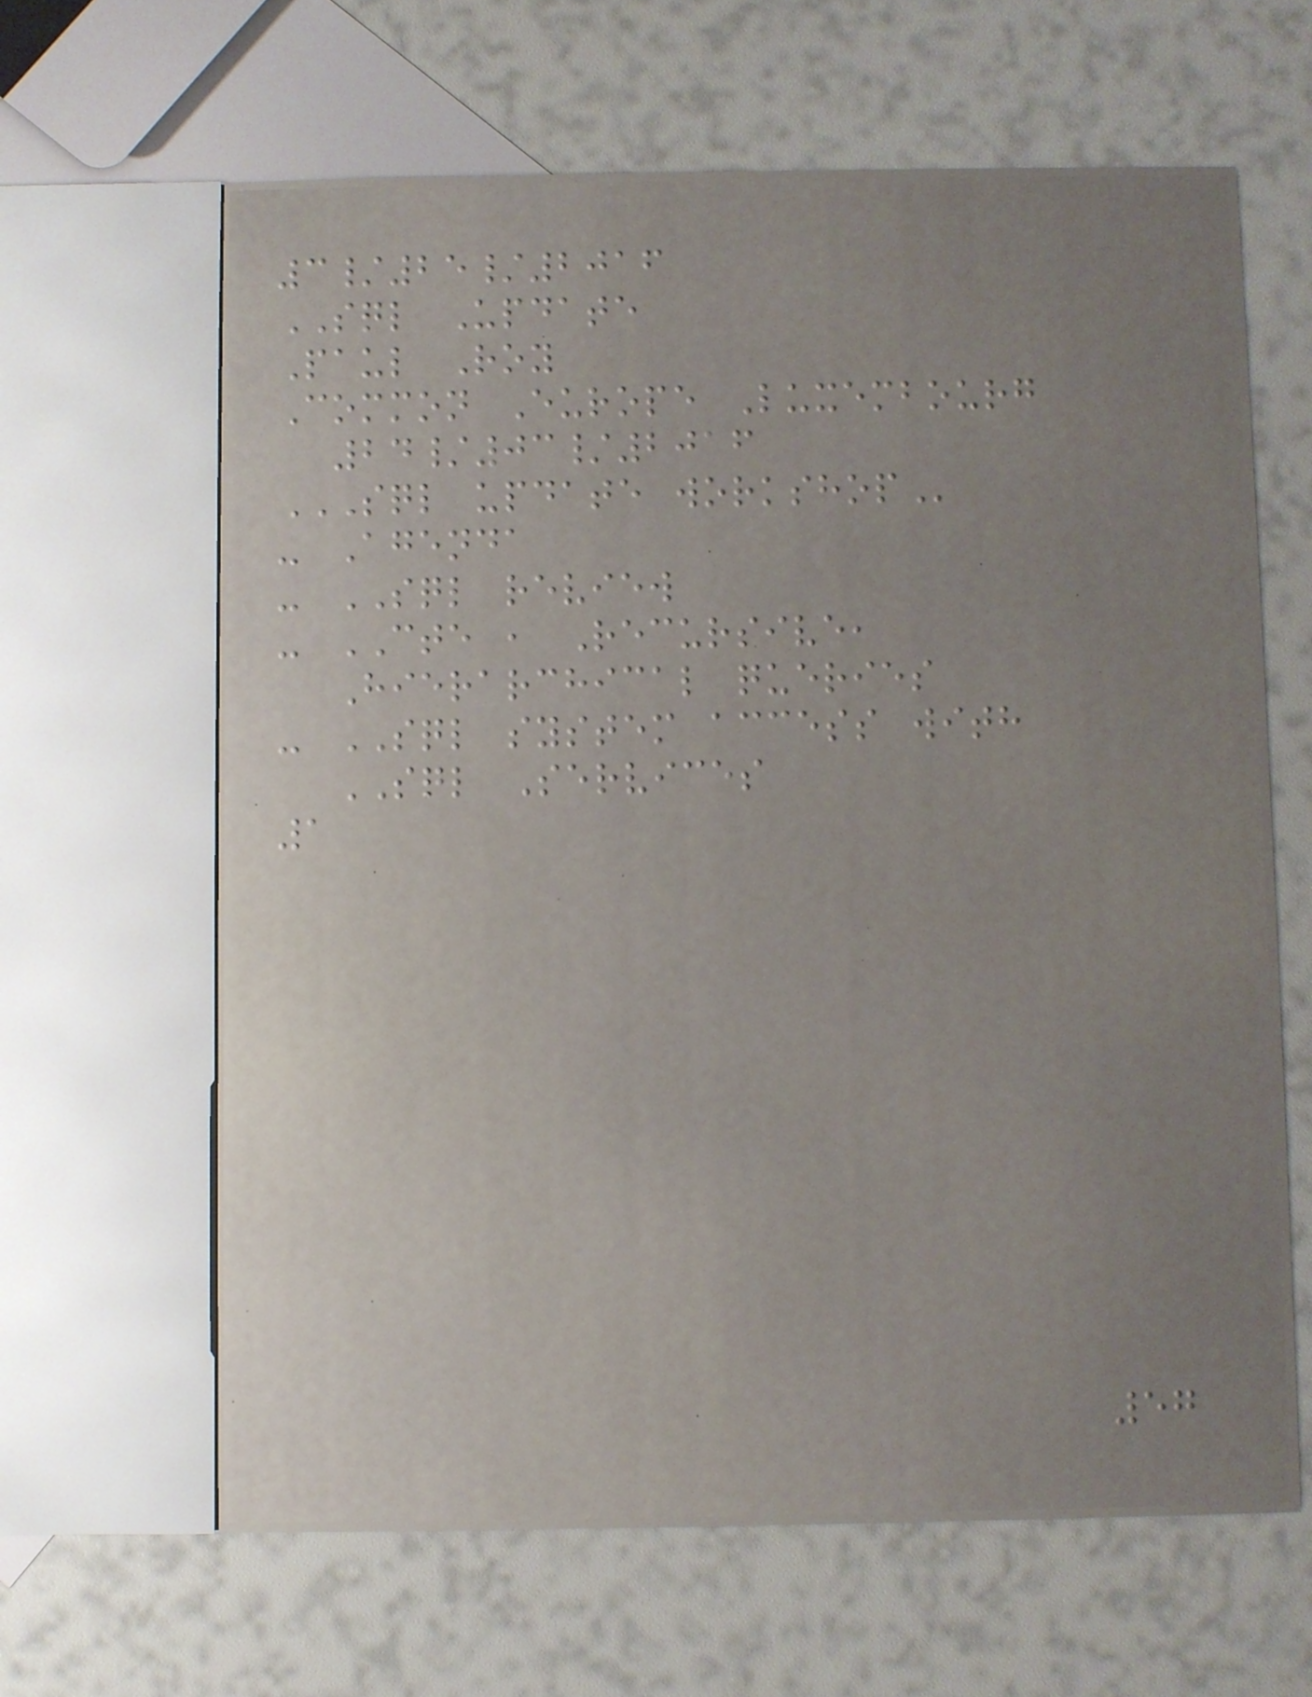3/25/2016
SQL Update
Paul Roy
Common Europe Luxembourg
24/03/2016
SQL UPDATE WORKSHOP
- Agenda
- SQL review
- CTE , Recursive,
Hierarchical queries
- SQL system access with
SQL Services
1
57
